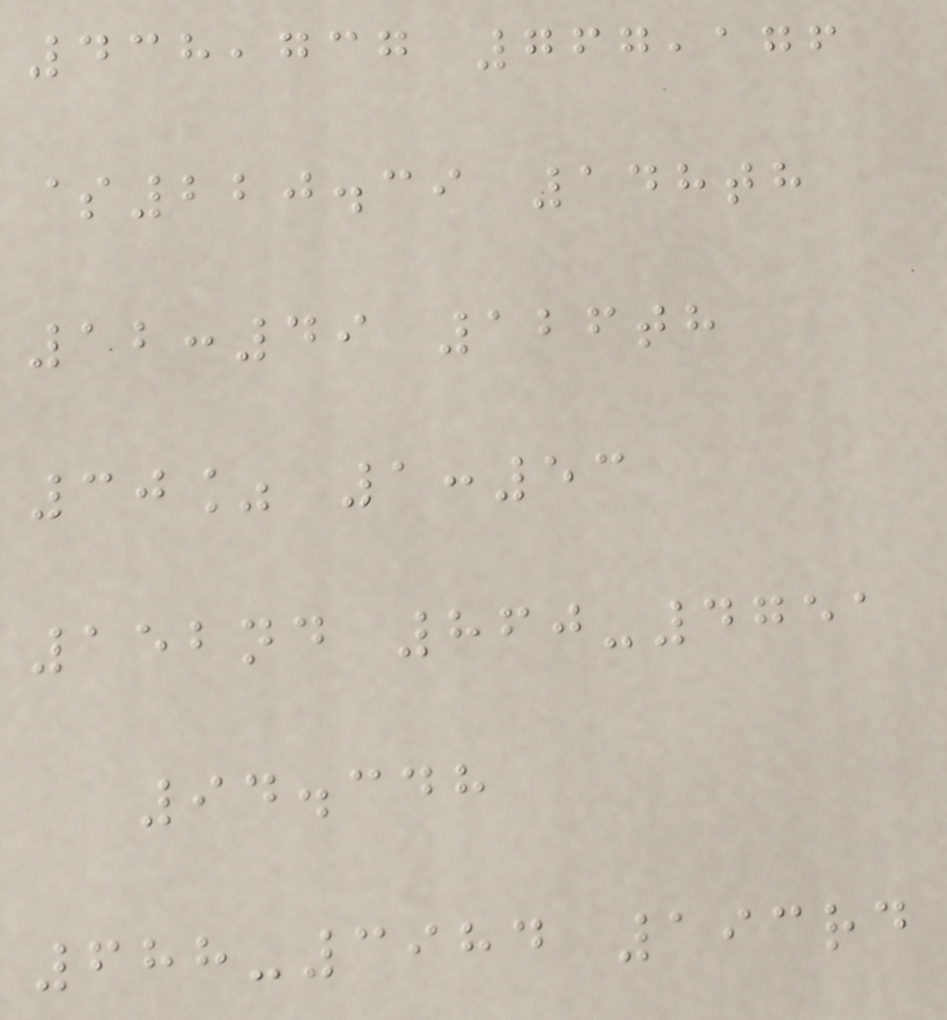438,737 767,176
$220.39 148th
12:49 126th
30% 1:53
152nd 860-4751
94.348
688-3984 193rd
